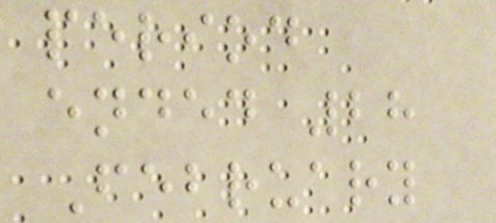period
ended 28
February
